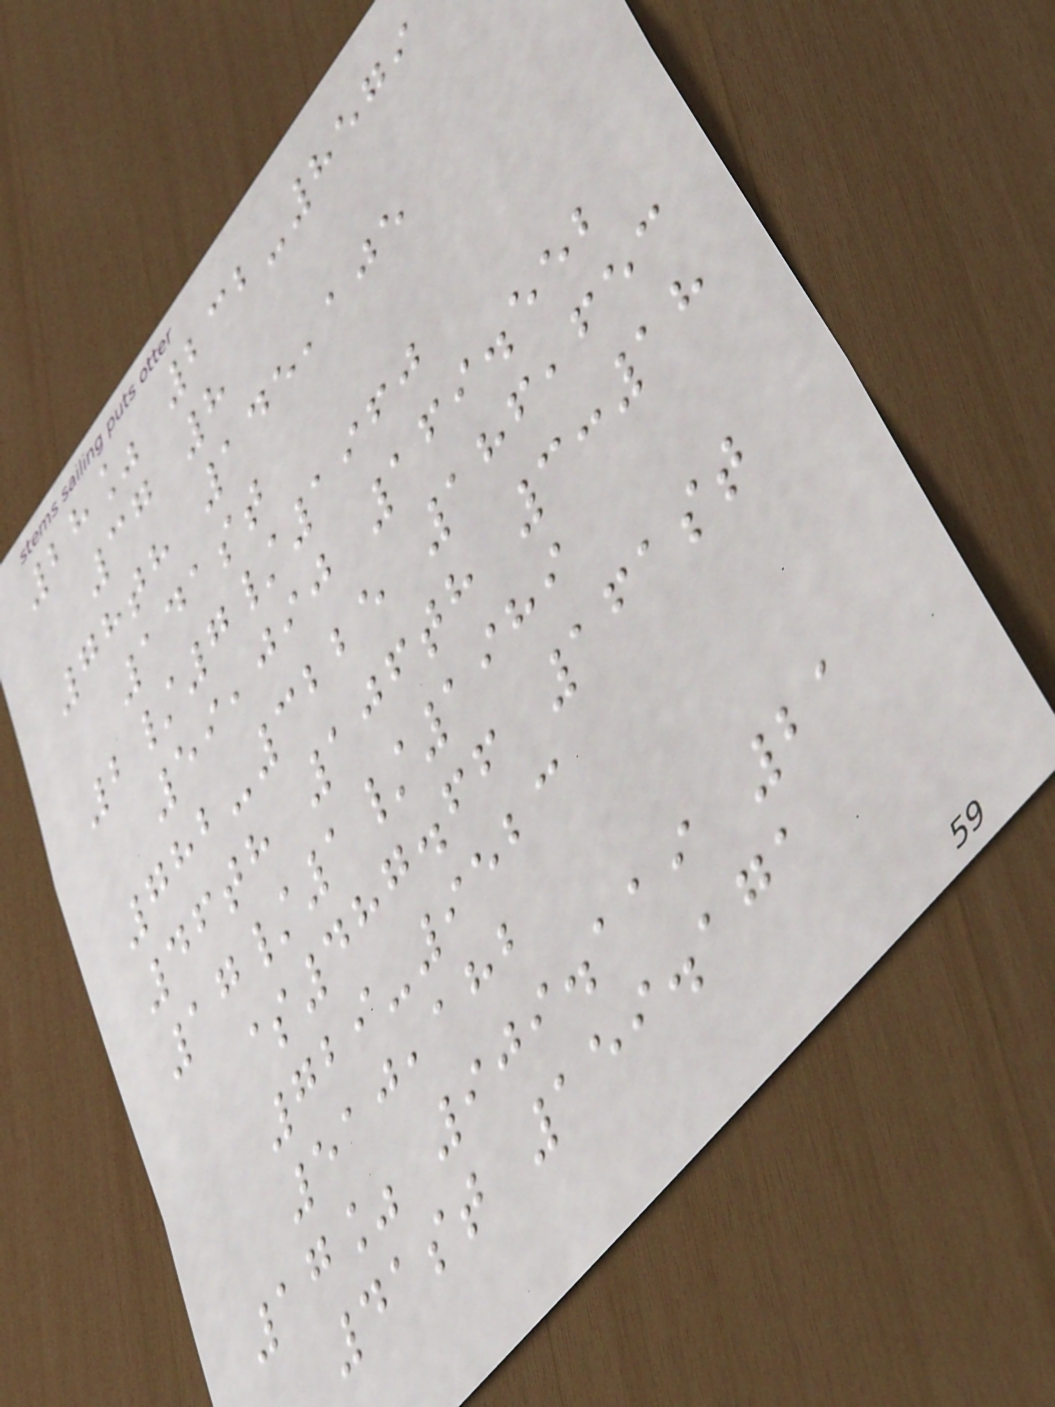28% 232-8579
37 8
78th 145,105
141st
2/7/1960
59,090 169.552
782-3225 186,653
46th 106th 3:18
17/1/1989
$487.66 161st
729-9523
510,182
17% 909.119 21
41st 159.171
